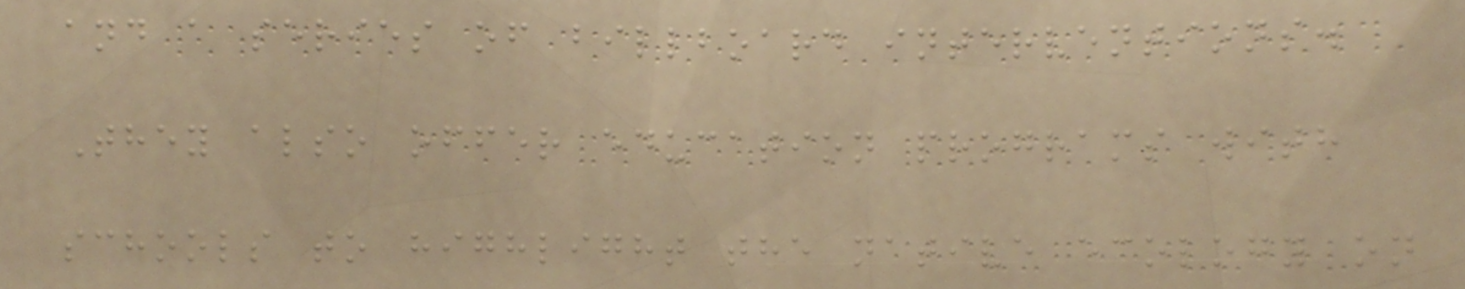and a series of billboard interventions.
They also offer education programs with
schools to highlight the native ecology on
